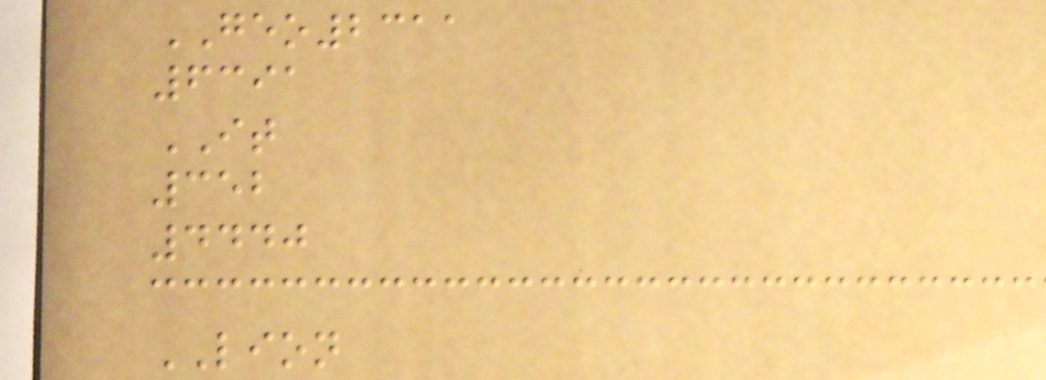GEO2311
6391
IT
352
4440
LION
